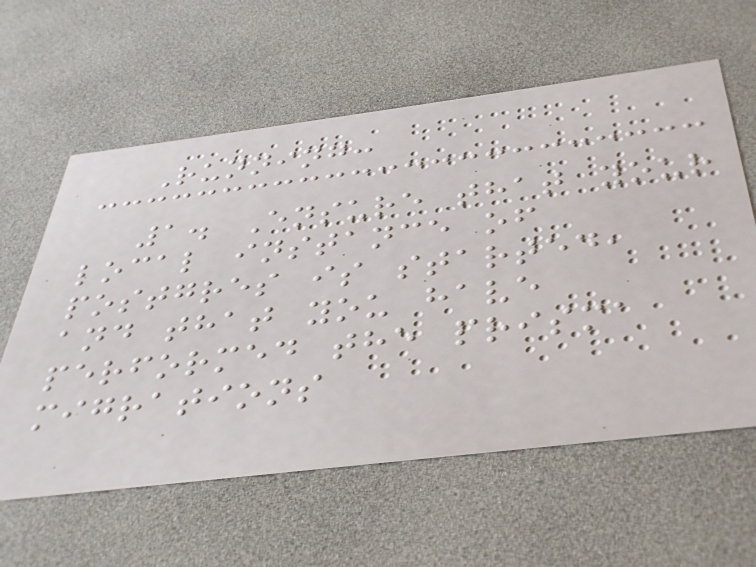Running:
1. Ensure that your
local instance of
postgres is started,
and that you have
performed the prisma
migrations
